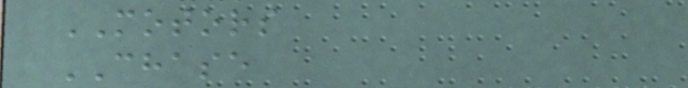MOTORS
CHASE
